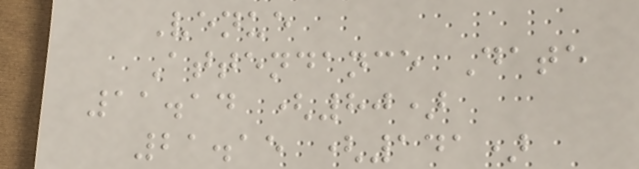Venue
Attendance Date
11.14 (80)
21.15 (141)
